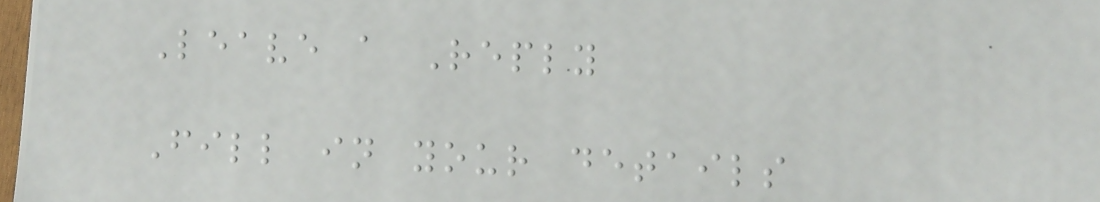Leave a Reply
Fill in your details
